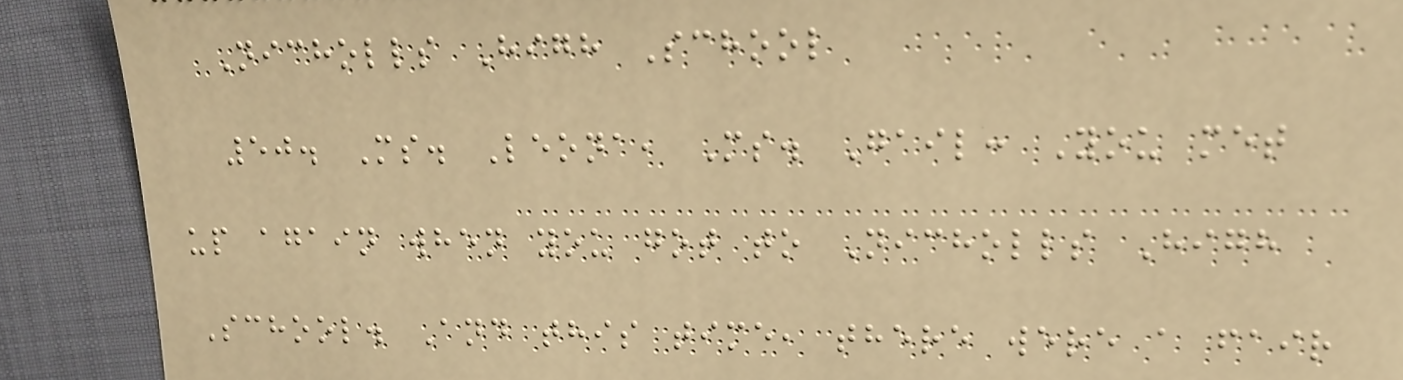Nicholls High School
50. Ms. Leona, Ms. Gail: You met
up again when you got to Nicholls High
School. And this time, there were a fair
